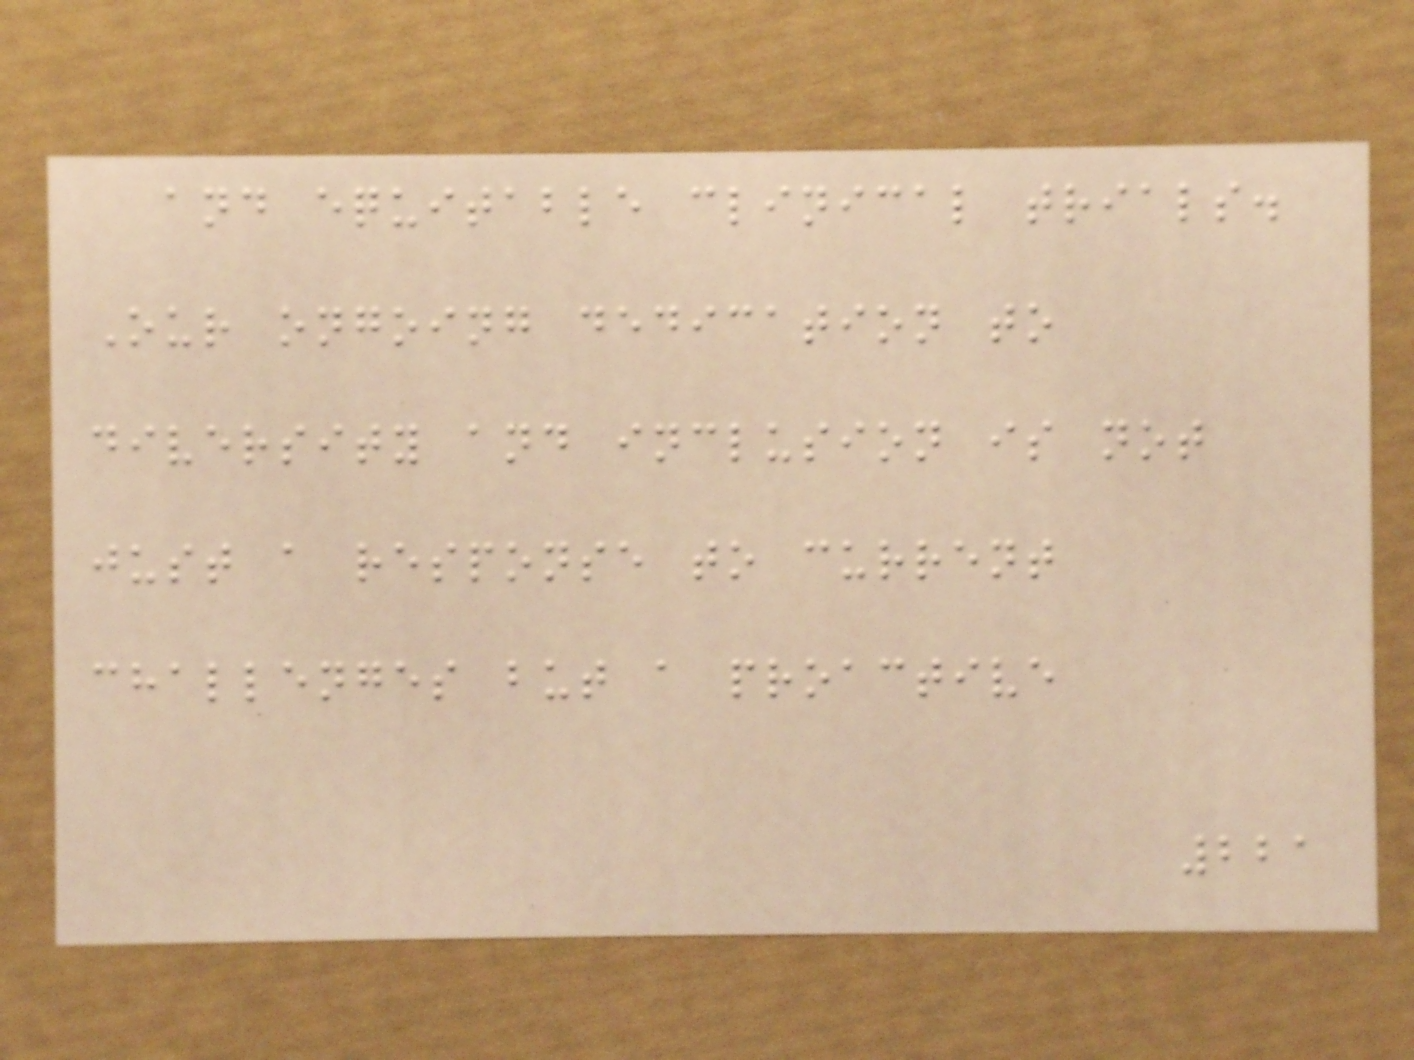and equitable clinical trials.
Our ongoing dedication to
diversity and inclusion is not
just a response to current
challenges but a proactive
221
